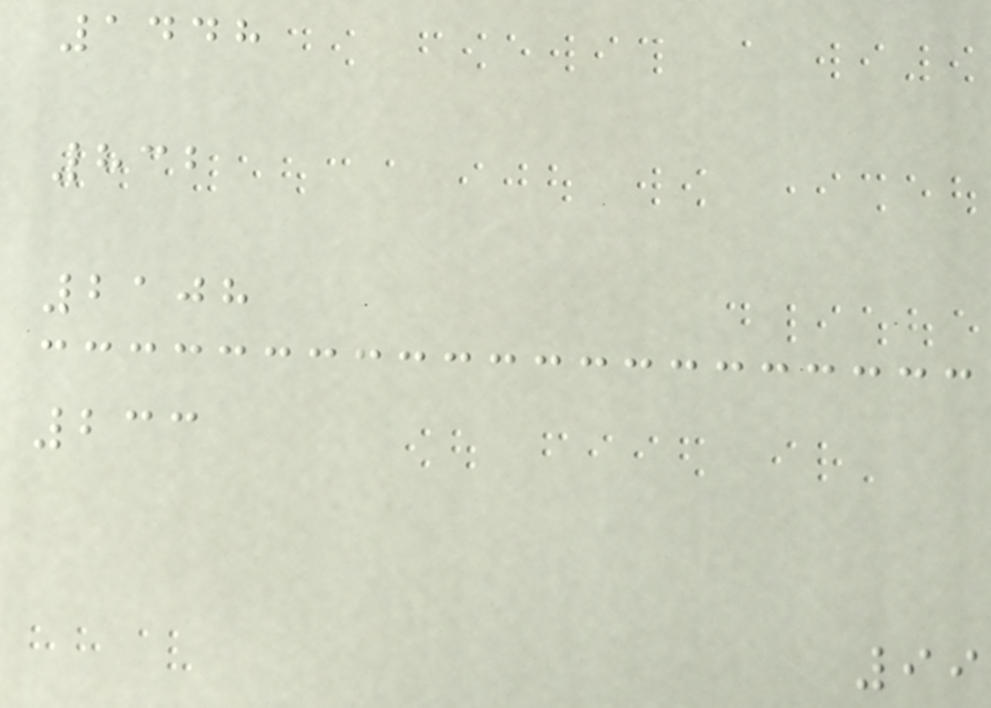1448
832
2108
233
99
